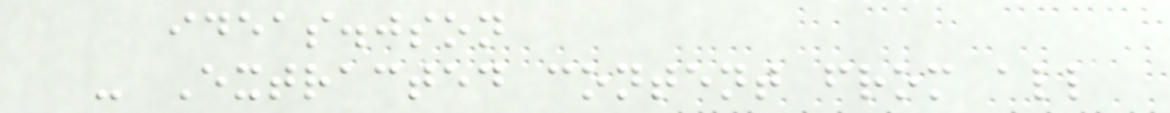ideas.json
- Extracted content from all
